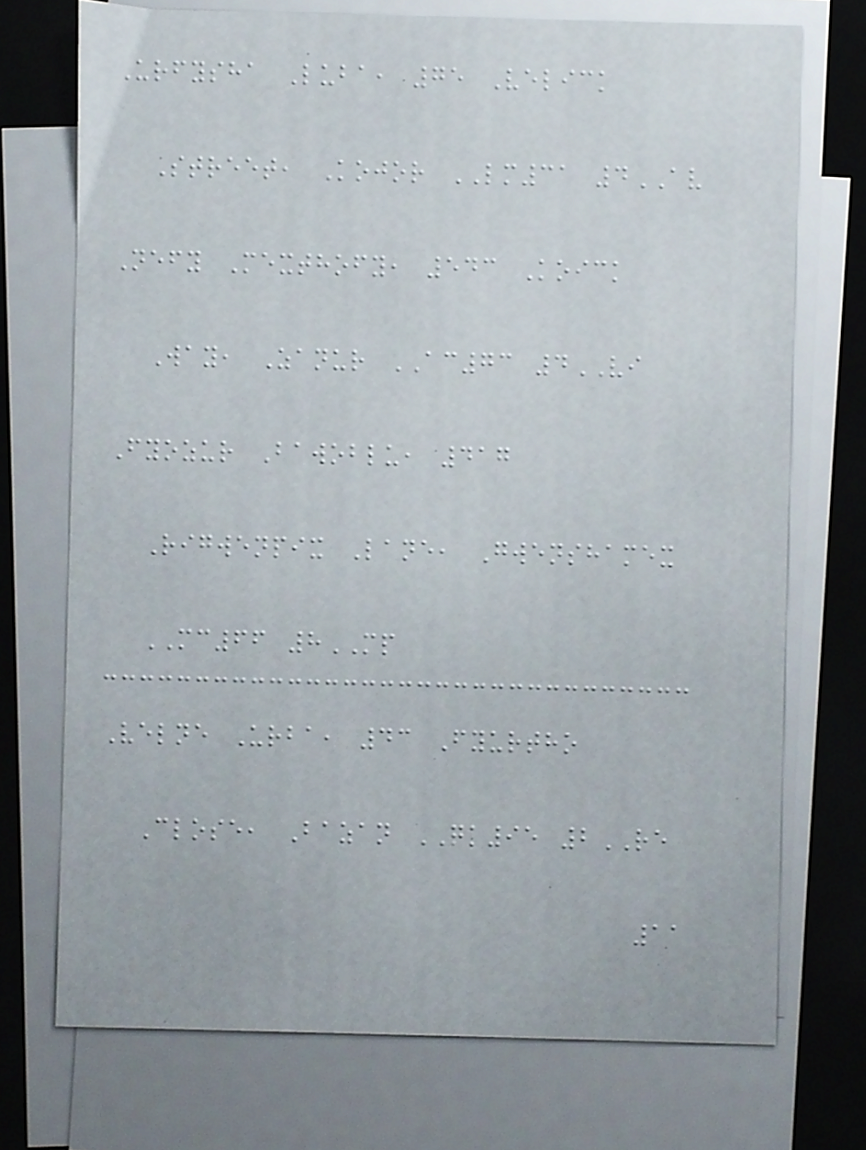Urfysha Luba, 75 Velick
Street, Kojor LM31 4AV
Nefy Mexthofy, 543 Koick
Way, Zanur AC73 4VI
Fyozur Bawoblu, 417
Rigwenpix Lane, Gwenshamex
MC66 8MP
Velne Urba, 43 Fyurtho
Close, Bazan QK95 2RE
11
